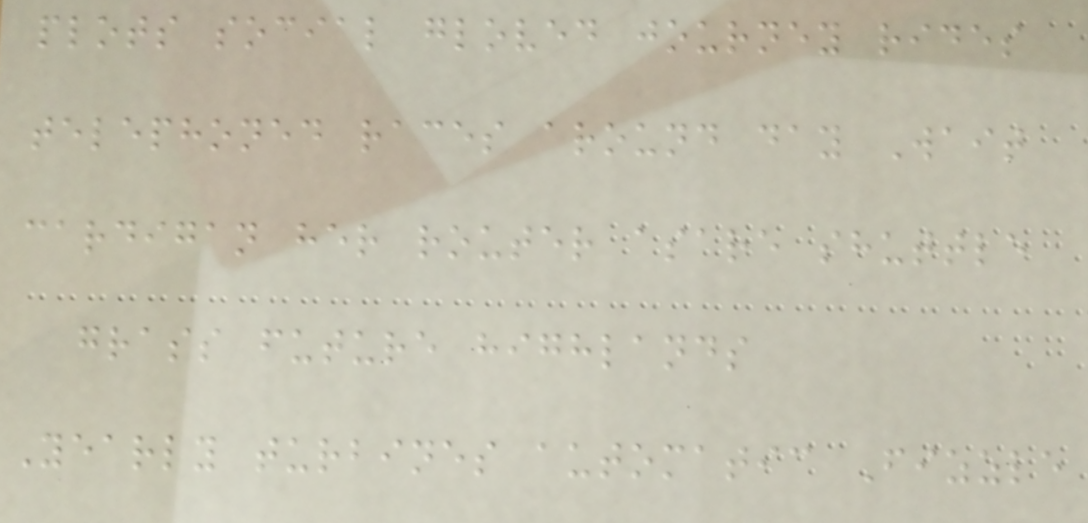plots social gloved journey rides
telephoned races around day Wait
cardigan her router asare shuttle
grass future highlands
Yearly turbines automatic Fizzle
